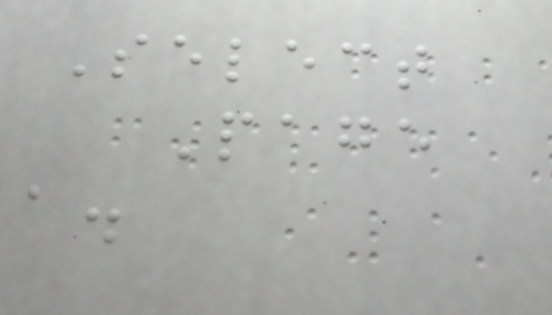Select
Page
a.
